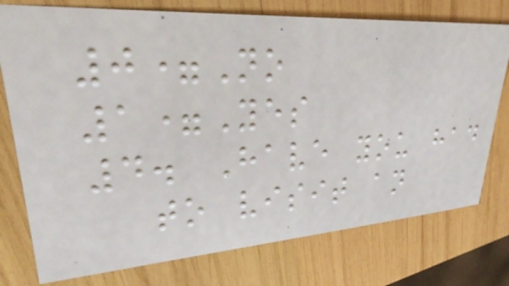0=No
1=Yes
4. Have you had
to visit an
